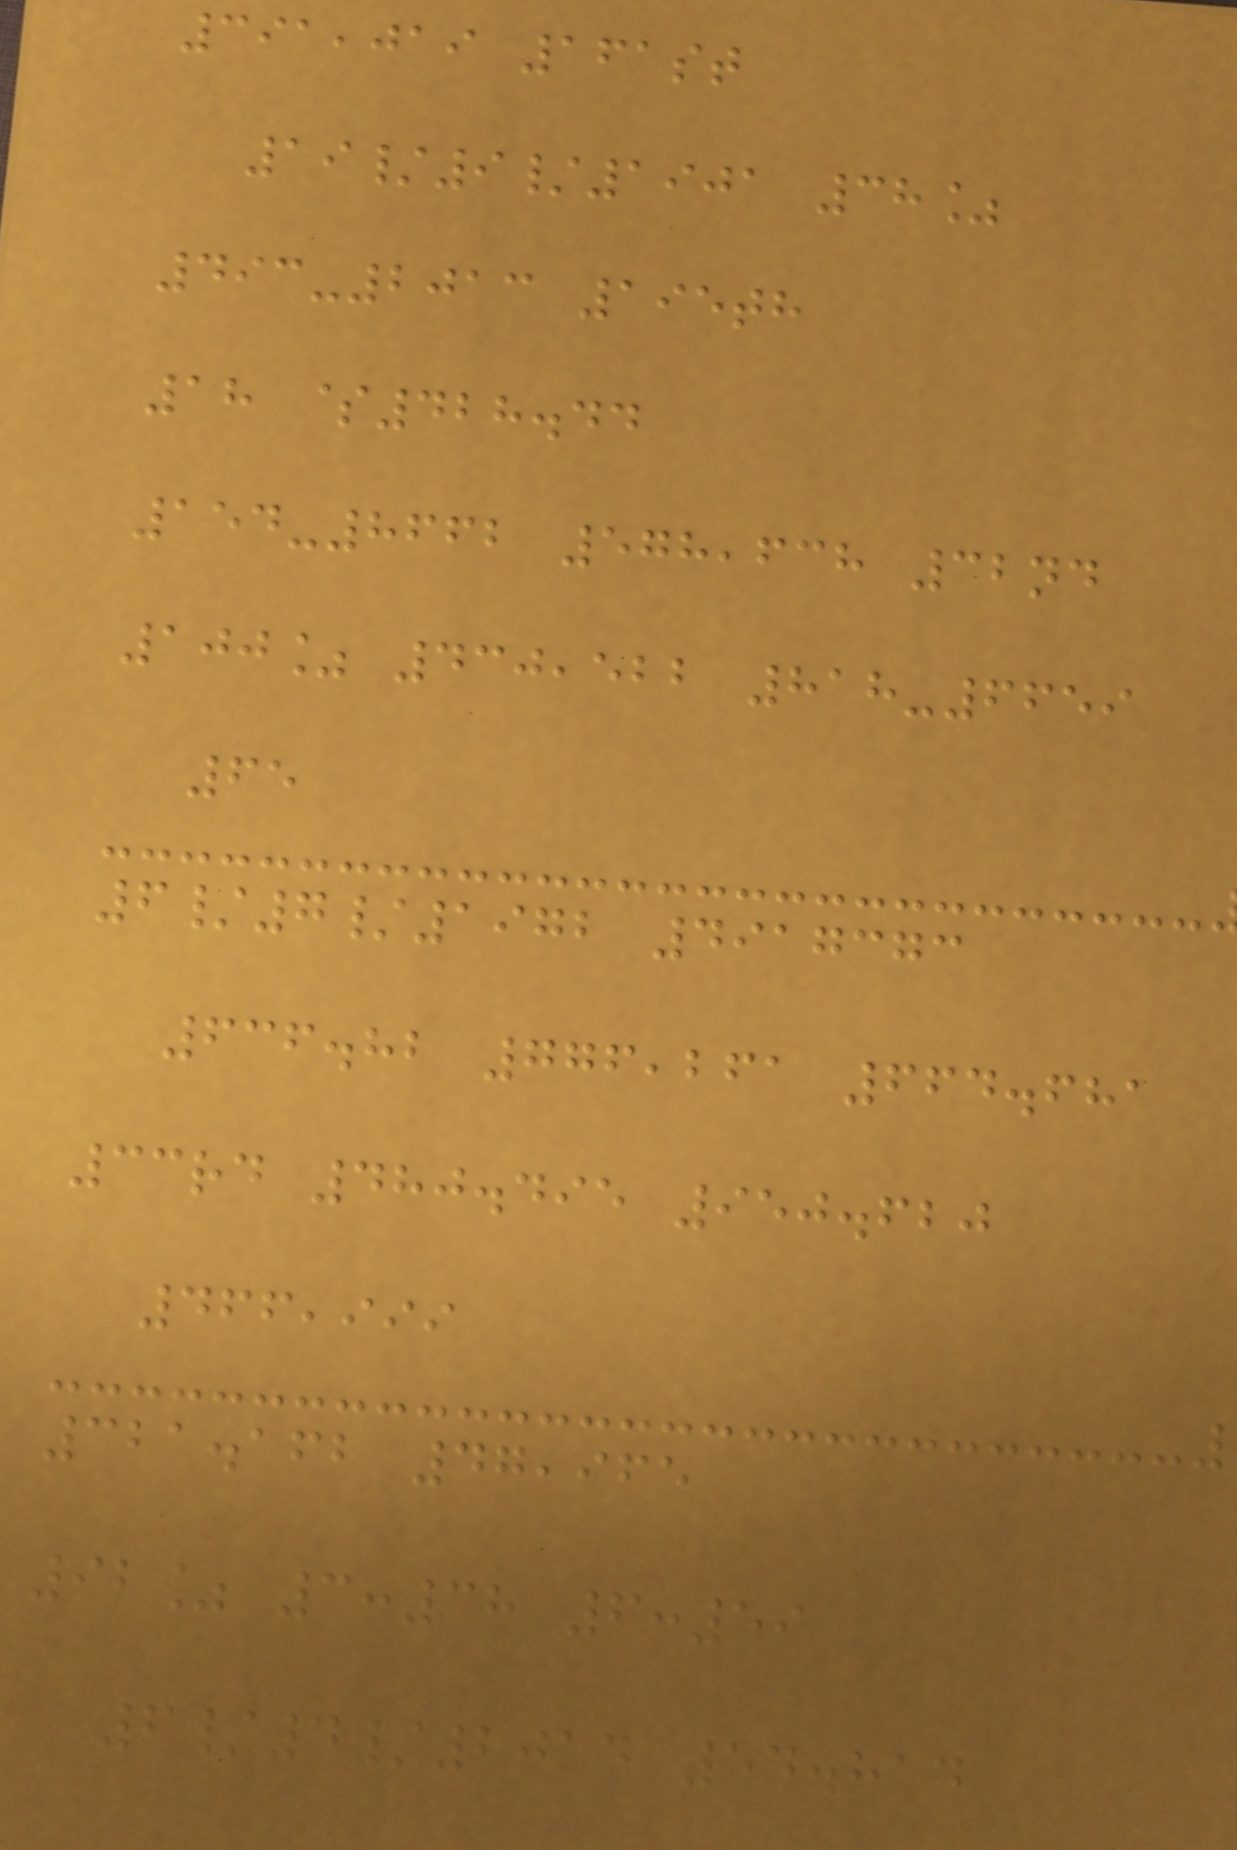391,019 161st
19/9/1901 38%
493-2013 195th
18 $428.44
154-8662 578,638 32nd
100% 430,522 818-6659
65
6/7/1972 4917373
636.82 776,261 664.681
33rd 480.495 950.620
466,999
321.162 47,965
92% 3:38 6:59
6/4/2014 54.814
